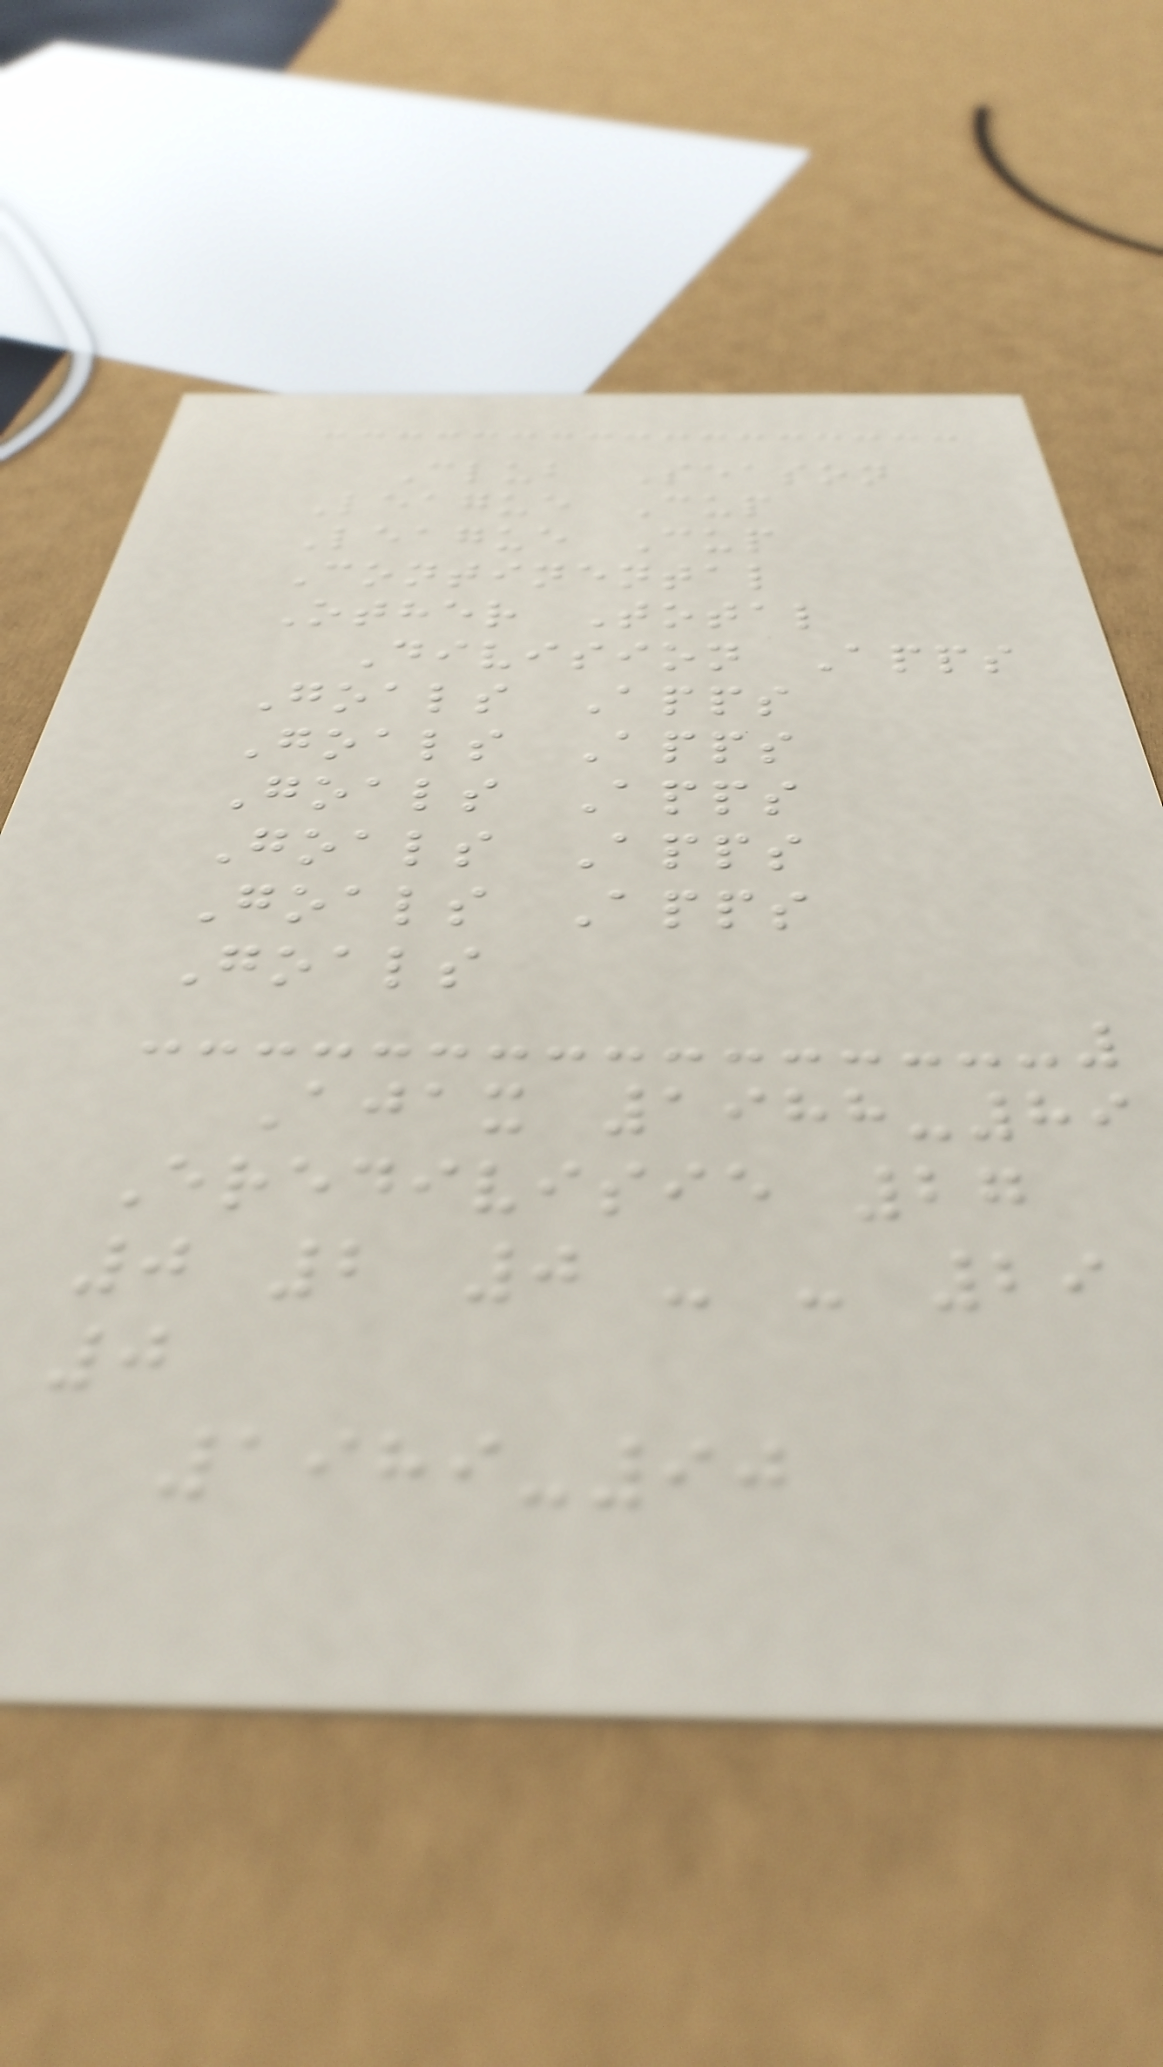Club Season
League Cup
League Cup
Continental
Other Total
Division Apps
Goals Apps
Goals Apps
Goals Apps
Goals Apps
Goals Apps
Goals
Ajax 1988-89
Eredivisie 27
0 2 0 - - 29
0
1989-90
